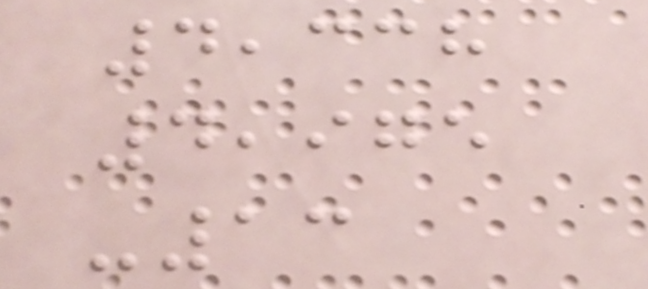4,338
4,975
-13
